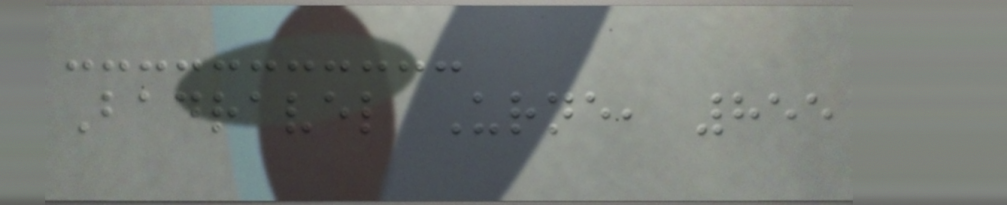Badravel Urne, 855
